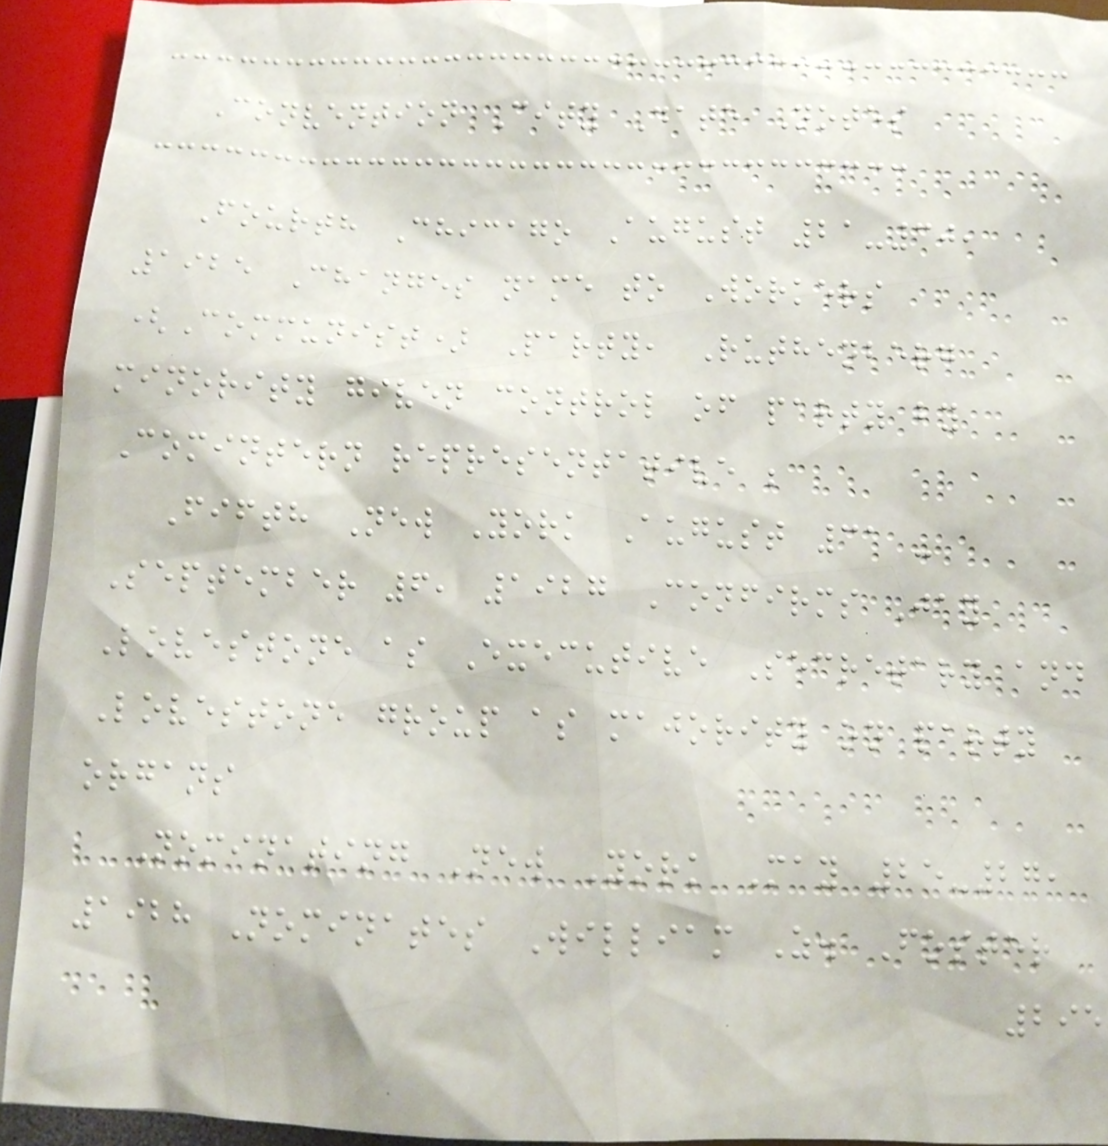Convention City Date Notes
Fourth Chicago August 21-30,
1925 Changes name to Workers
(Communist) Party, Ruthenberg
minority given control of party by
Comintern representative ;
Fifth New York August 31 -
September 6, 1927 Confirms Jay
Lovestone as Executive Secretary and
Lovestone group as majority on party
organs
Nominating New York May 25-27,
1928 Nominates William Z. Foster
295
